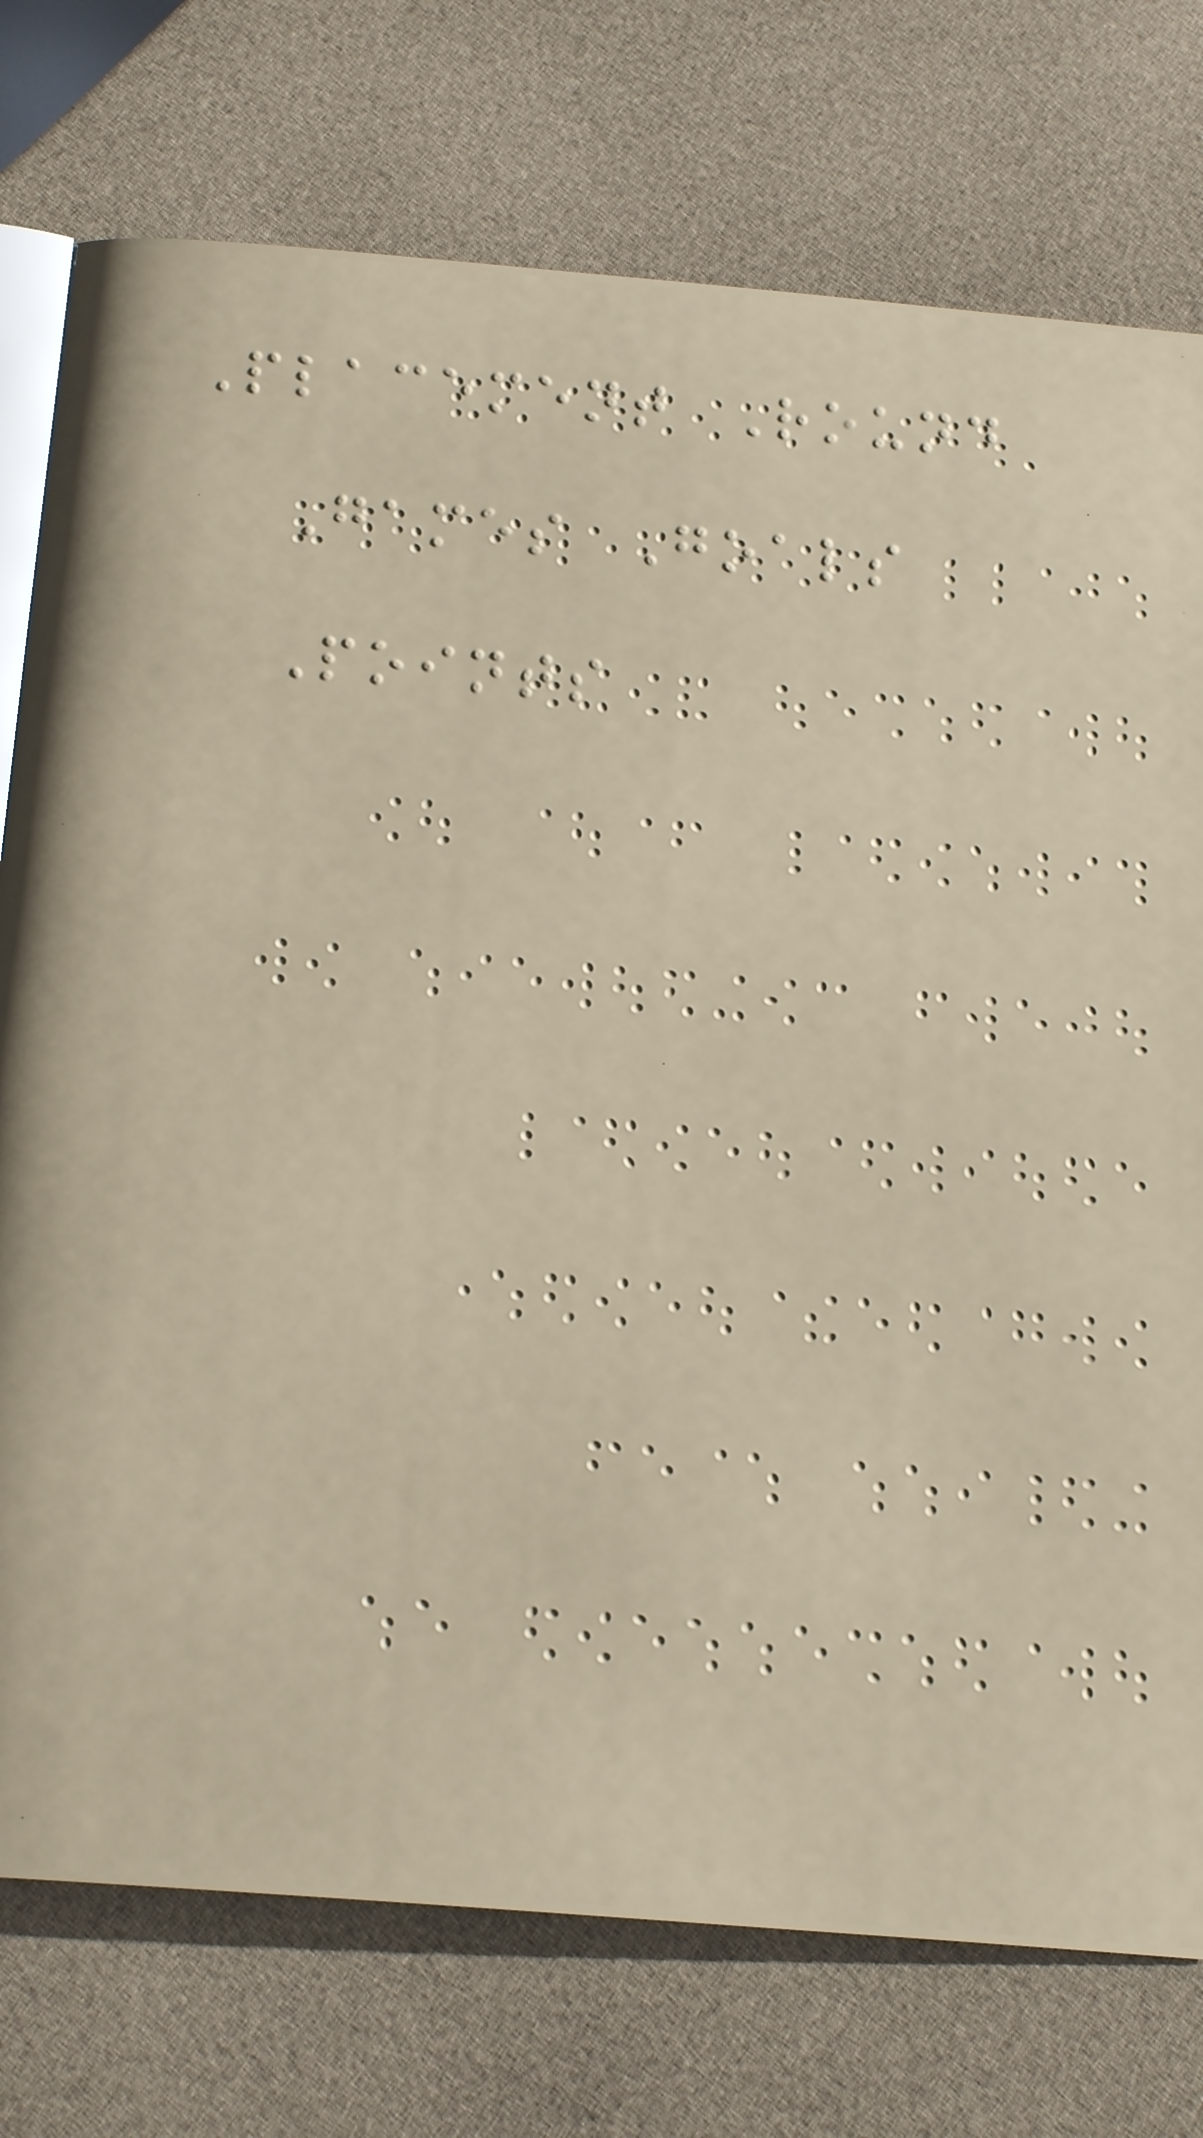Placement Round
Games Goals
Points
